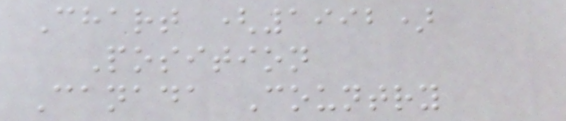Chart (1992)
Position
Canada Country
